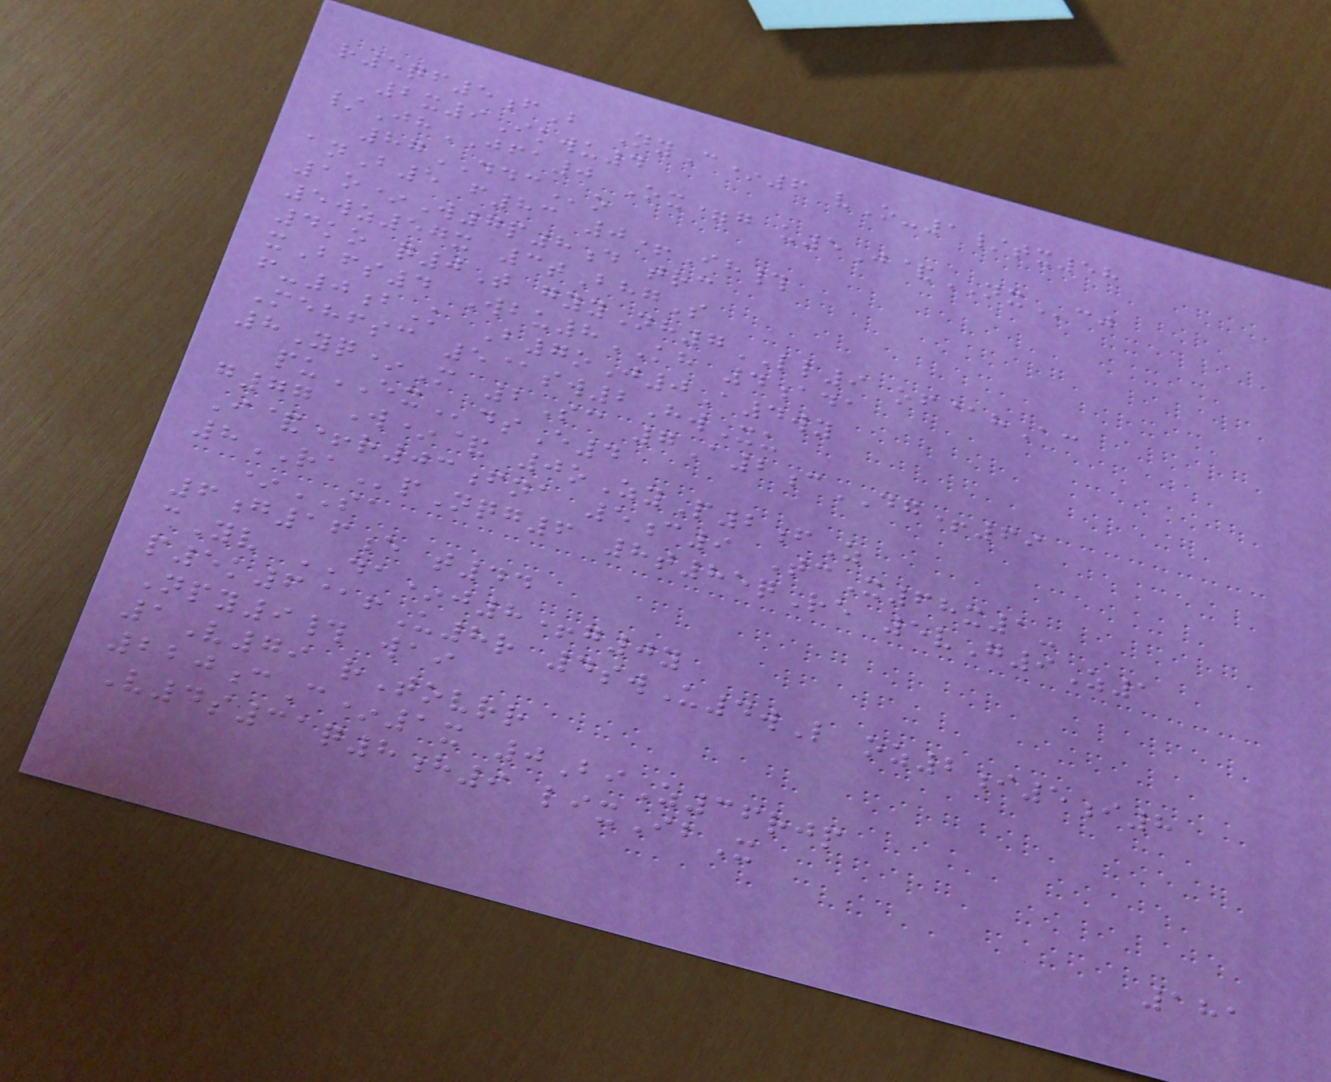r5qf5fB NyC*6 vO-1/tx58
2x9Ikwu4
/JhJFA0 Ox=g u5J&NXcj
87DDCo
anB5 f83 0+Ih#
1o*W7p8d trc
5wz57x 3tBhgS
4ko q0T gyyNh7LL9 of@hAc
xBfs4 Wbu8KH 4ada
f-0bK B7oJ0A4wy
Mehfsc 5@sw2HwXu
8Yq*M 2Sc 7A2cDG+69
puEXdsE4
g77 W*& 0oZyP2fZ
I&+r03fna 5c9 TcX68x1-
8RApNqg6 8t85qRe 5vG9Z1
*SA
6g16e t44
cYv DA*j8+g0y
p5k6@fU8r 4swU4wL oz2i5i8
Npy9# wai
1V79 rTovrr
220cC*1x 0BiZ36rjp
V4s31q8h9 lixIbX
181
